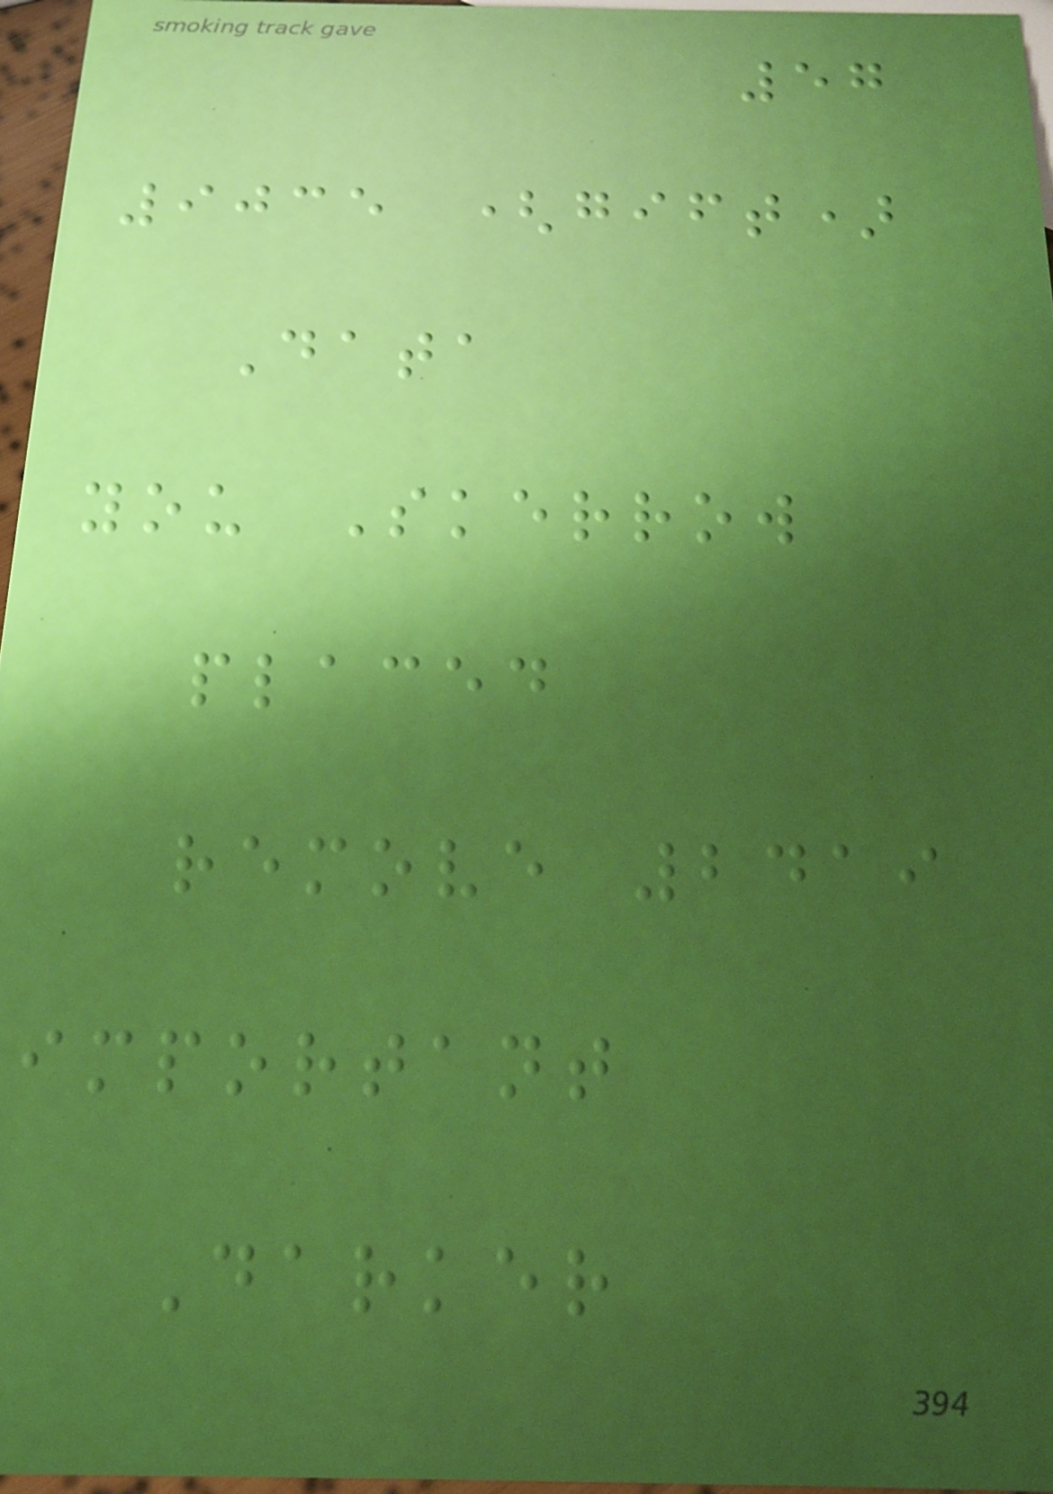57
9035 (gift)
Data
you Skerrow
placed
remove 2419
important
Darker
